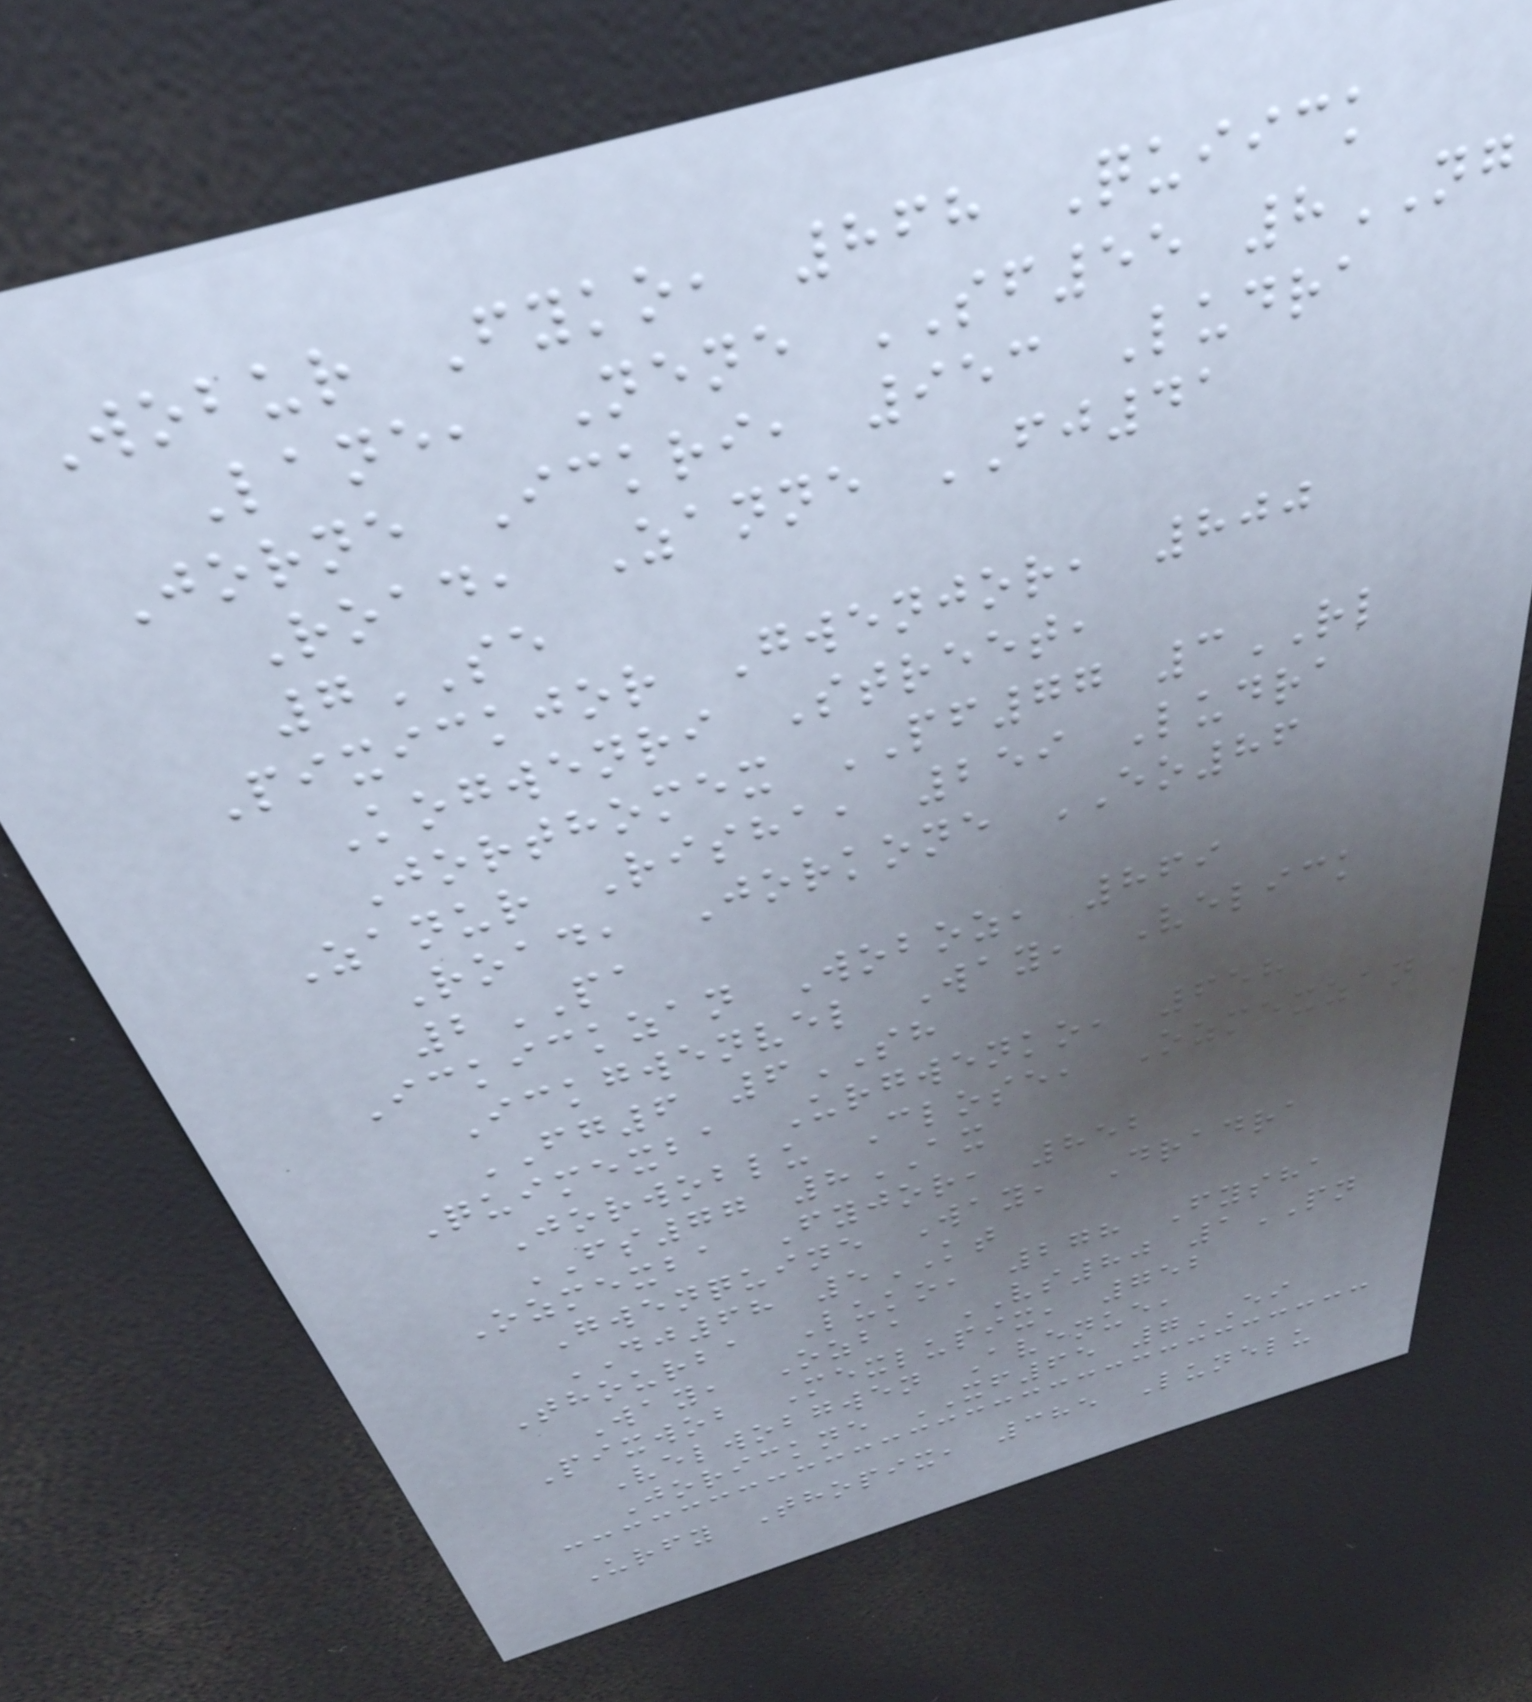Wobur Fyko, 868 Quiick
Lane, Nene SF55 8NG
Jorne Ickri, 953 Ludra
Road, Zanne FJ41
7SE
Pixickjor Gwenjor, 800
Kogwenri Street,
Jorthomex PF77 3RL
Zanur Risha, 259 Ludra
Road, Jorkone EO86
2PA
Ickickzan Woboz, 869
Ickgwenvel Way, Velick
FG6 6SH
Quimexba Urgwenko, 658
Jorwoblu Close, Ozmexzan
FS77 8AX
Ozmexba Fyjor, 852
Gwenquine Way, Dradra
DJ68 5KT
Thourba Luko, 278 Fysha
Way, Ozba VS80 1PN
Pixwob Mexlupix, 752
Velwobgwen Avenue,
Jorickne XF65 7EI
Urfy Thopix, 385 Lunelu
